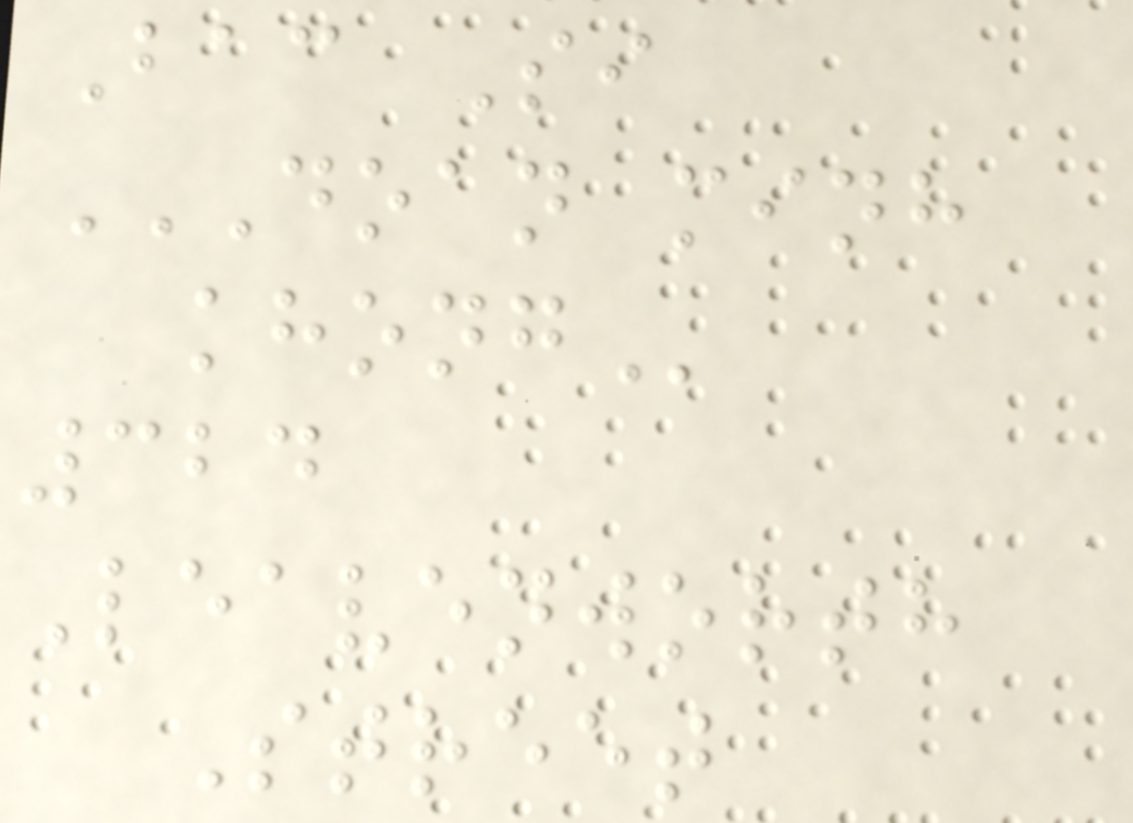Bac Si
DOAN MINH
KHONG
324
Leavenworth
Street
